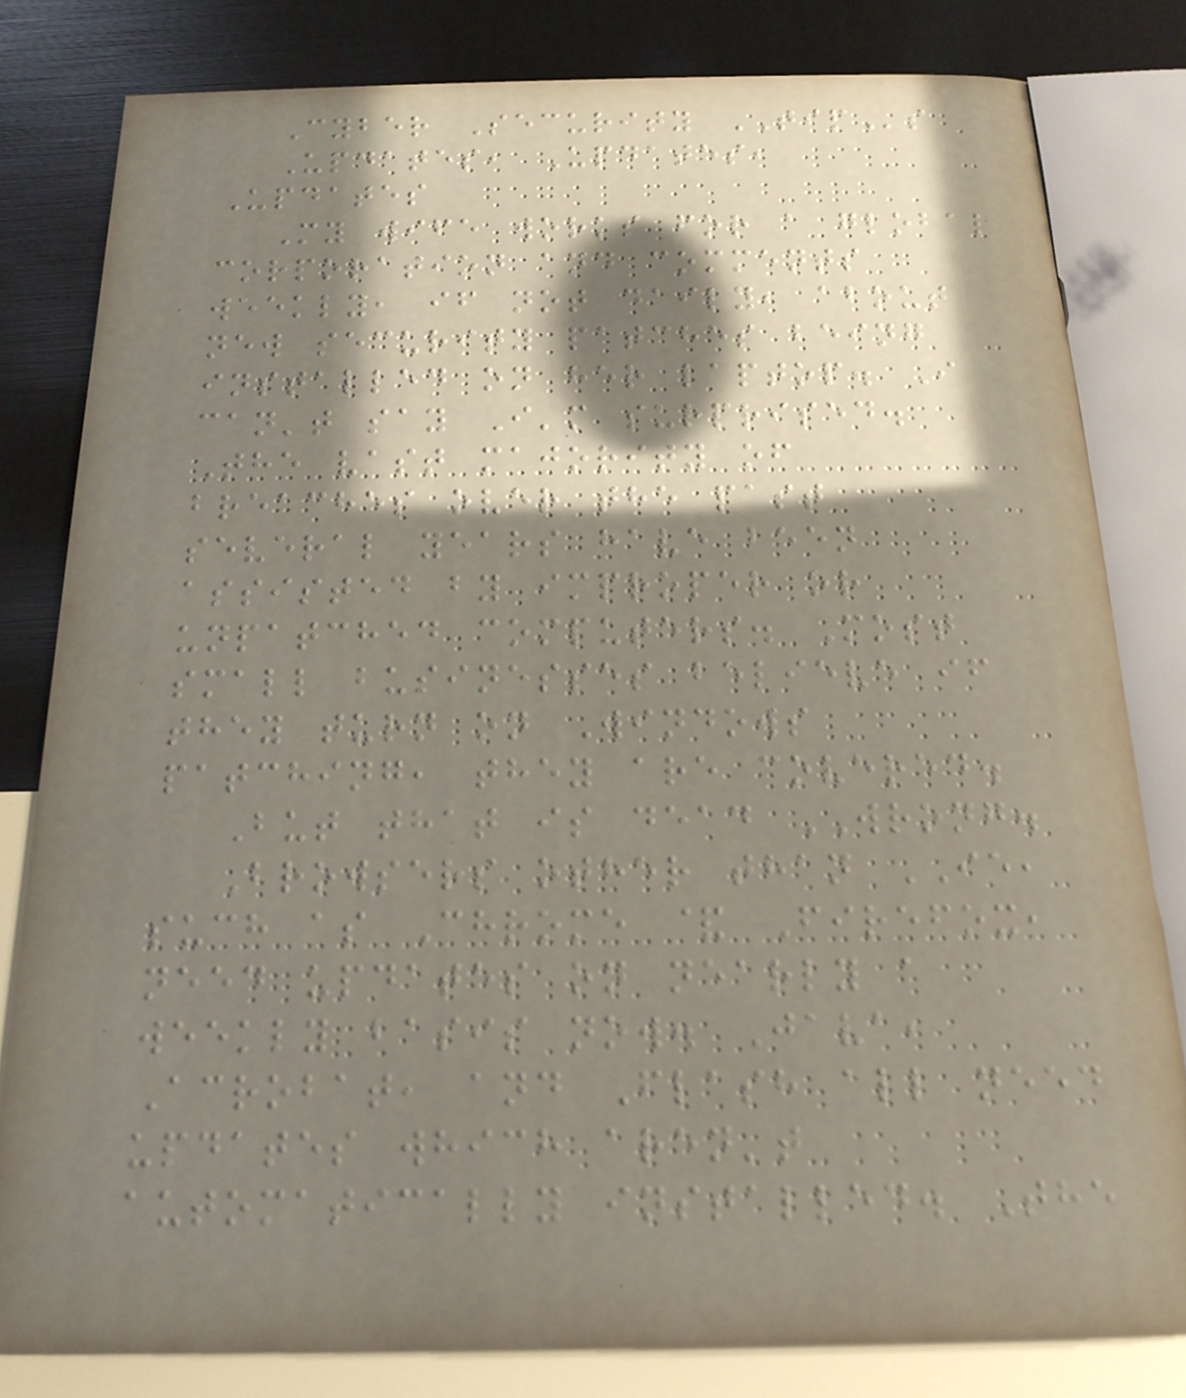Cyber Security TIPs
Updates, Updates,
Updates
My wife works for a global
corporation and comments
weekly, if not daily, about
new security patches being
installed on her laptop. I
can't say I'm surprised.
The vast majority of
breaches over the past
several years have been
assisted by improper or
unpatched computers. Most
small businesses believe if
they turn on Windows
patching, they are covered.
But that is dead WRONG.
Browsers other than IE,
such as Chrome & Firefox,
need updates on nearly a
weekly basis now. Java,
Acrobat, and Flash all need
updates which aren't
automatically installed. The
